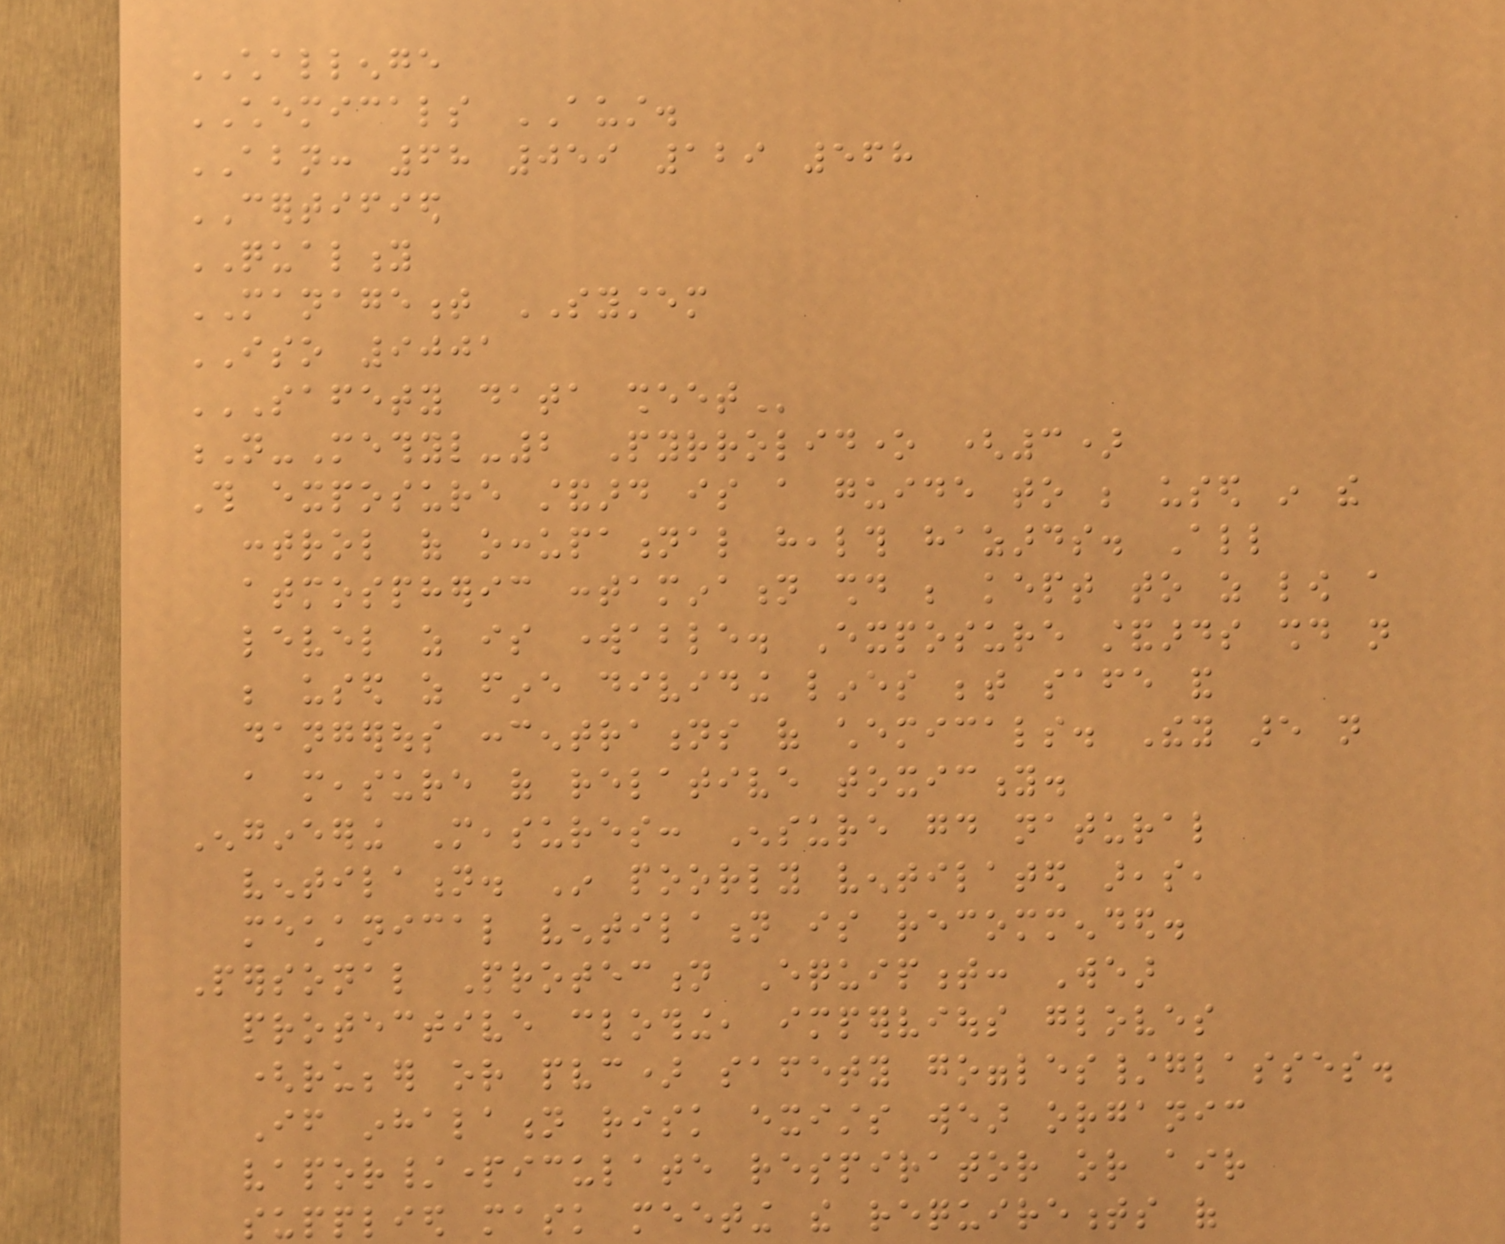CHALLENGE
CHEMICALS AUST.
ABN: 68 059 129 568
CERTIFIED
QUALITY
MANAGEMENT SYSTEM
ISO 9001
SAFETY DATA SHEET
N-Methyl-2 Pyrrolidone (3)
This exposure standard is a guide to be used in the
control of occupational health hazards. All
atmospheric contamination should be kept to as low a
level as is workable. Exposure standards should not
be used as fine dividing lines between safe and
dangerous concentrations of chemicals. They are not
a measure of relative toxicity.
Engineering Measures: Ensure good natural
ventilation. In poorly ventilated areas,
mechanical ventilation is recommended.
Personal Protection Equipment: Wear
protective clothing, impervious gloves
(rubber or pvc) safety goggles/glasses.
If inhalation risk exists wear organic
vapor/particulate respirator or air
supplied mask meeting the requirements of
